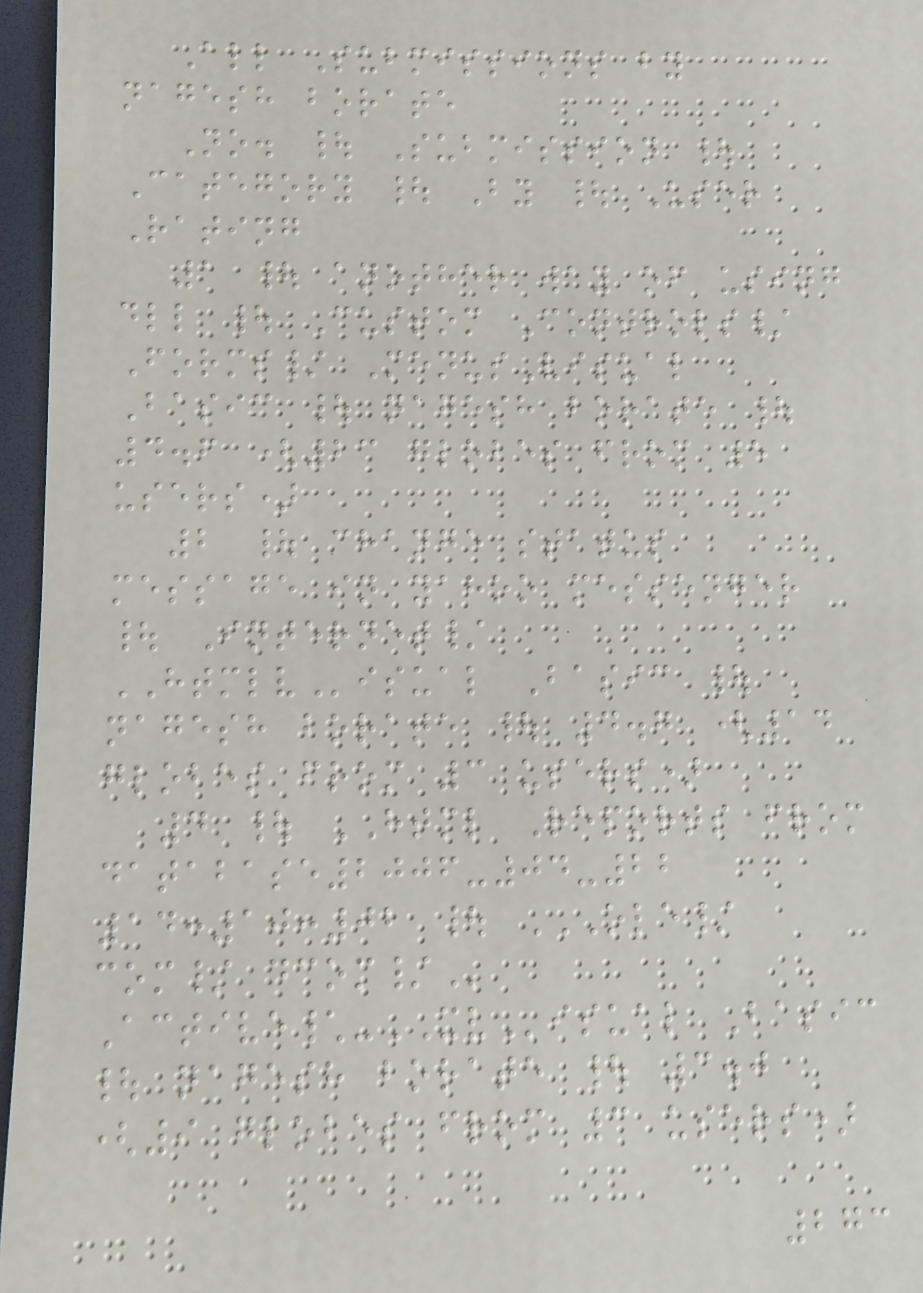All Submissions by
nagesh borate
No. | Submission |
Category | By | User
Rating
1 | another way of using
dll | Custom Controls/
Forms/ MenusVisual
Basic | nagesh borate |
4.6 (23 globes from 5
users)
2 | change status
message in yahoo messenger
| Internet/
HTMLVisual Basic |
nagesh borate | 4.7 (14
globes from 3 users)
4 | HTML Reports from
database2006-04-22
14:10:02 | OLE/
COM/ DCOM/
Active\-XVisual Basic
| nagesh borate | 3.0
(9 globes from 3 users)
273
